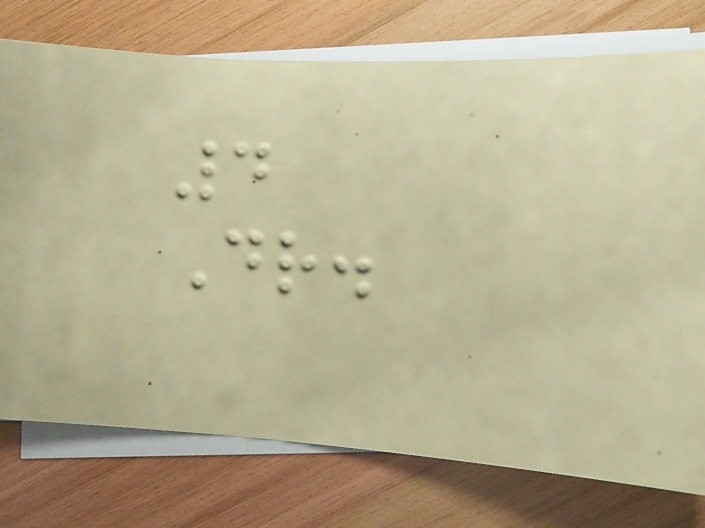4
Dr.
